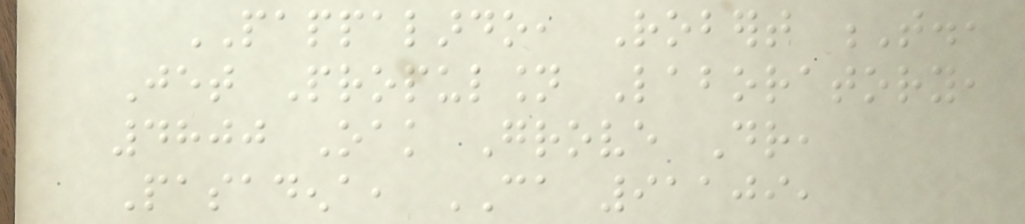PAPPALARDO, Robert T.,
Jet Propulsion Laboratory,
4800 Oak Grove Dr,
Pasadena, CA 91109,
